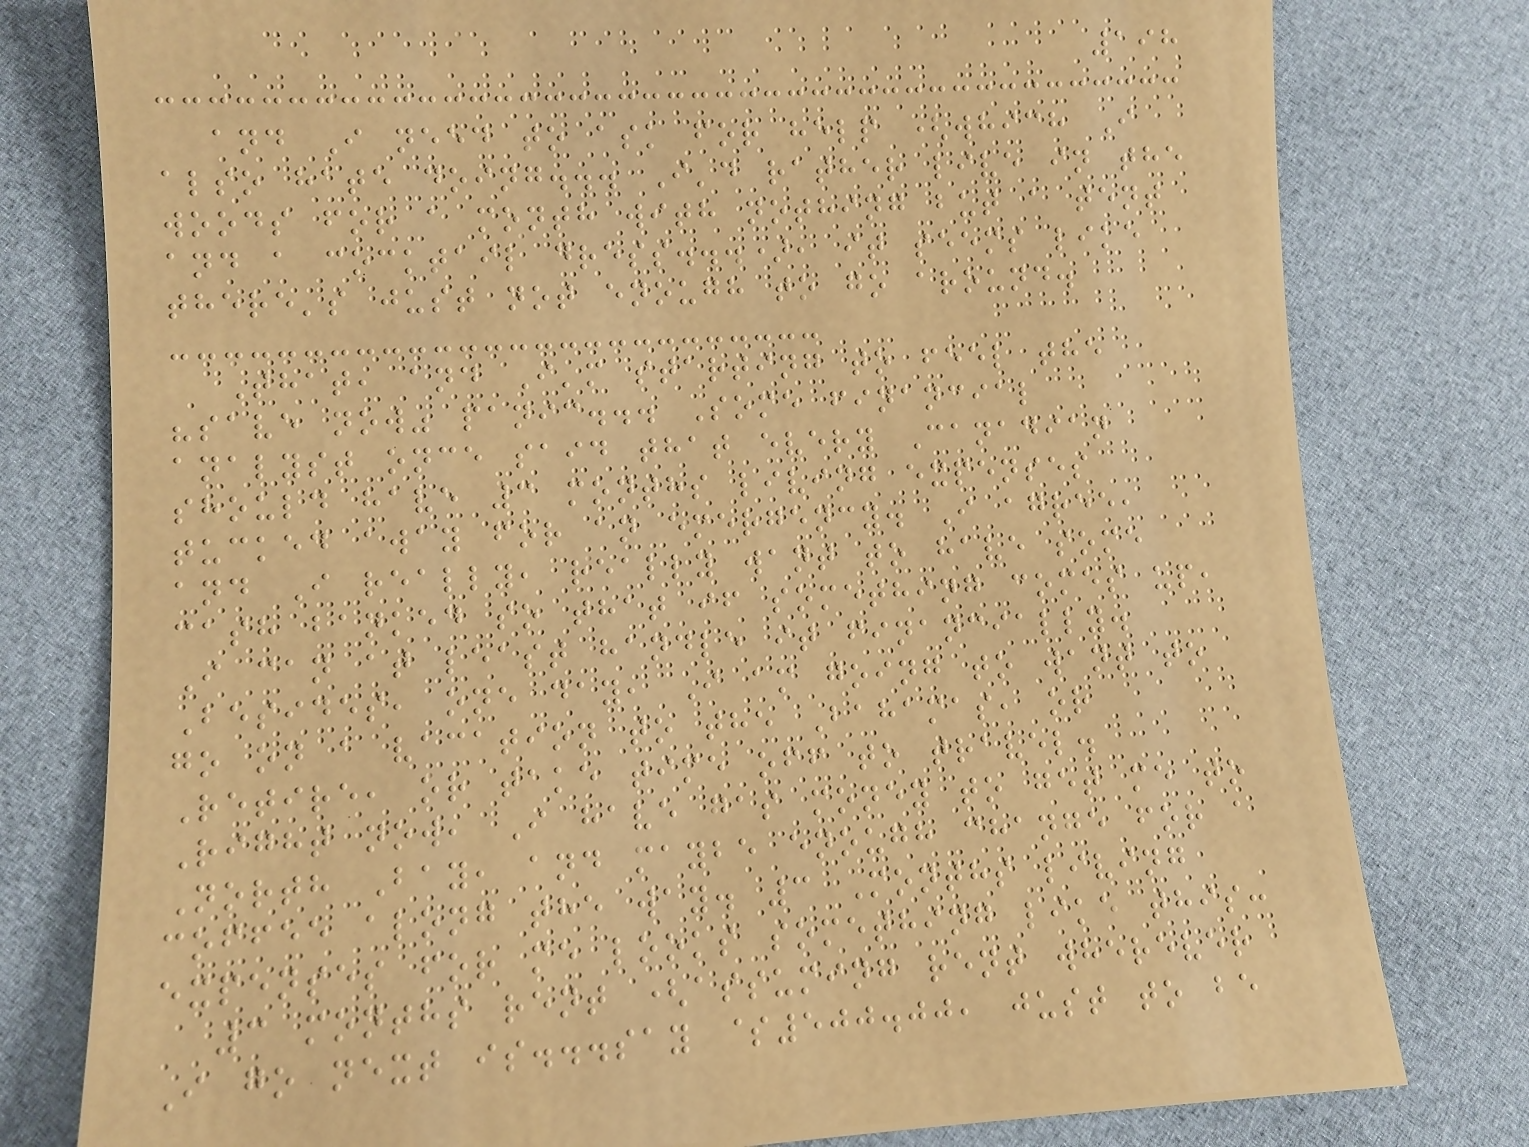198
and I need to ask for help (which I
also hate doing... I'd rather live in the
woods for a month with nothing but a tent
and a cocktail dress...), it seems like
there's just not enough to go around.
That, and I'm starting to feel the
"save now" panic... Some financial
analyst once said that every Canadian
should have 3 months living expenses
tucked away for an emergency. I agree,
and I really, really want to have some
cash banked so that if something comes up,
I can at least handle it financially.
Besides, one day, I am going to want to
go on a vacation to the Bahamas, or
Retire, or take time off to travel.
Right now, I have gas money to get me to
North Bay, and maybe enough change for a
coffee along the way. 3 Months living
expenses for me looks something like this:
3 months rent (assuming rent wherever
I go next is...say $500.00, just to be
